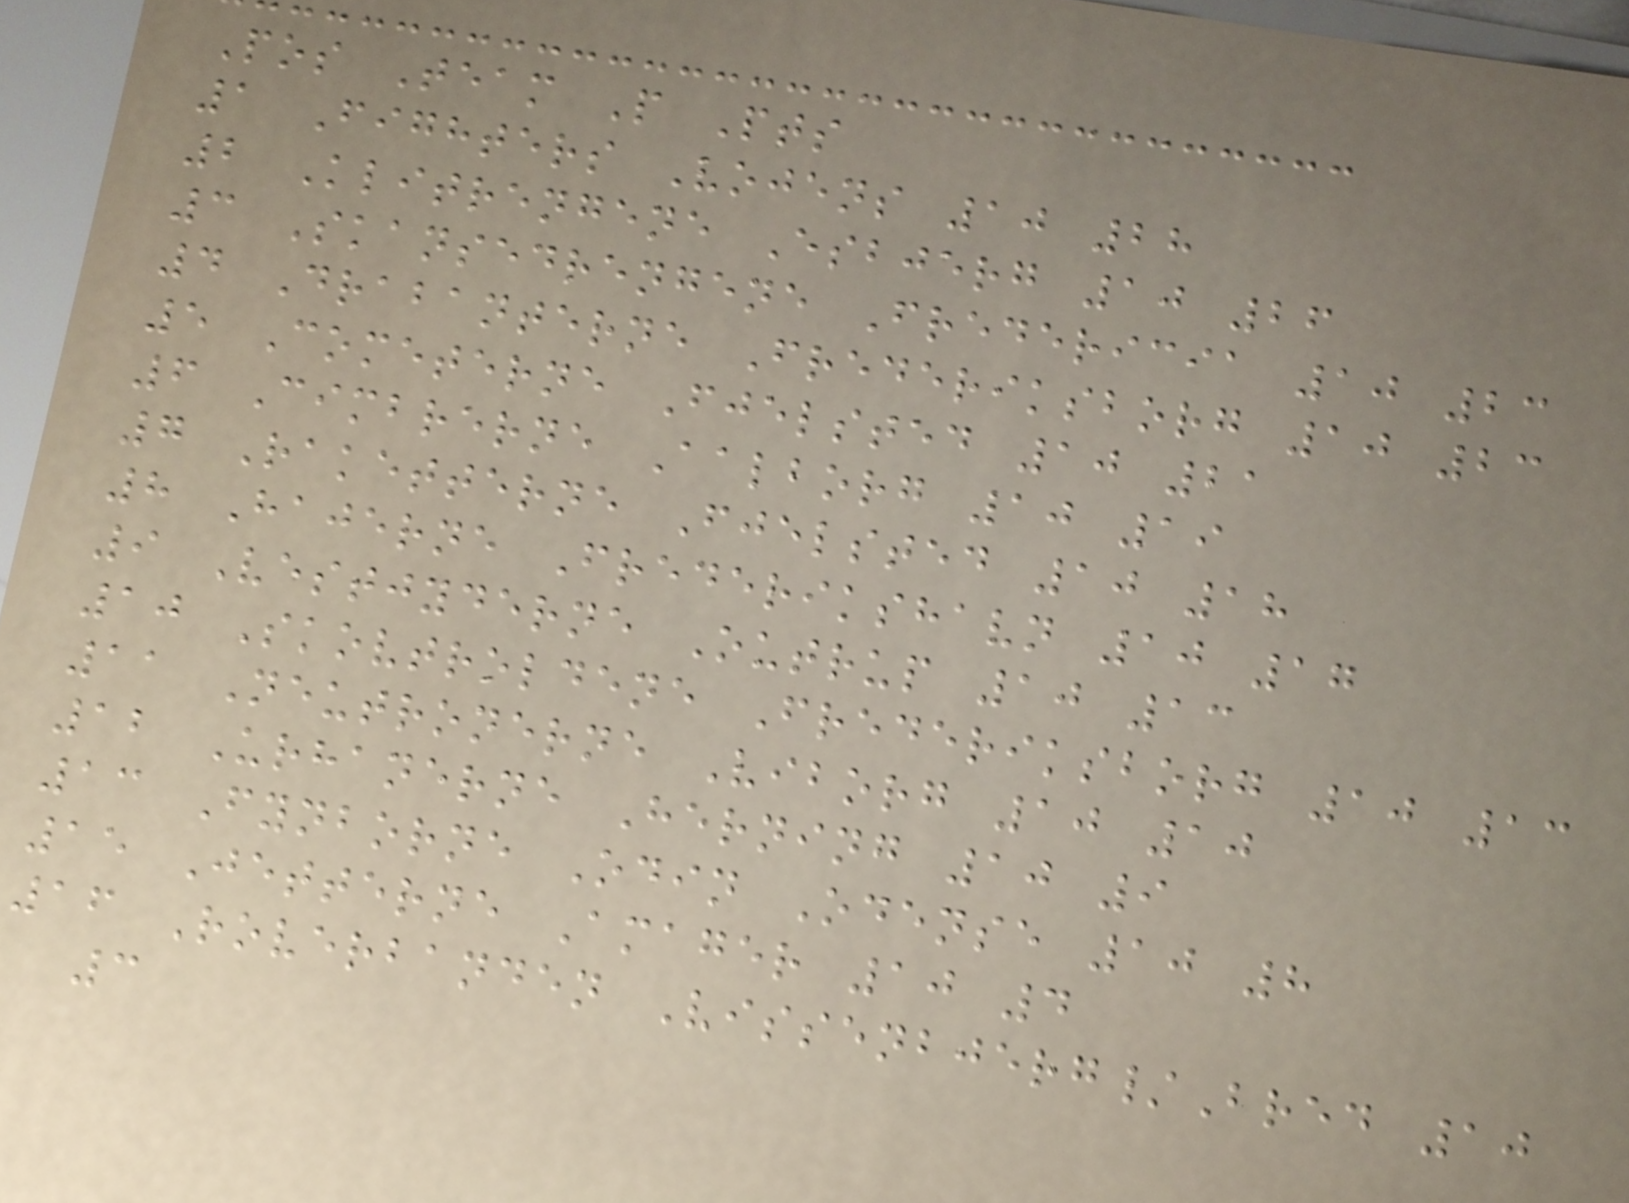Pos Team P Pts
1 Fighters Vojens 10 28
2 Klitrengene Esbjerg 10 26
3 Skansedrengene Fredericia 10 23
4 Drabanterne Frederiksborg 10 23
5 Cometerne Fjelsted 10 21
6 Cimbrerne Aalborg 10 19
7 Raketterne Fjelsted 10 18
8 Hajerne Frederikshavn 10 17
9 Vestjyderne Outrup 10 13
10 Skovtroldene Frederiksborg 10 13
11 Neutronerne Viborg 10 10
12 Urhanerne Herning 10 9
13 Fynborne Odin Odense 10 8
15 Jetterne Amager 10 4
16 Roverbanden Vissenbjerg/Bred 10
3
